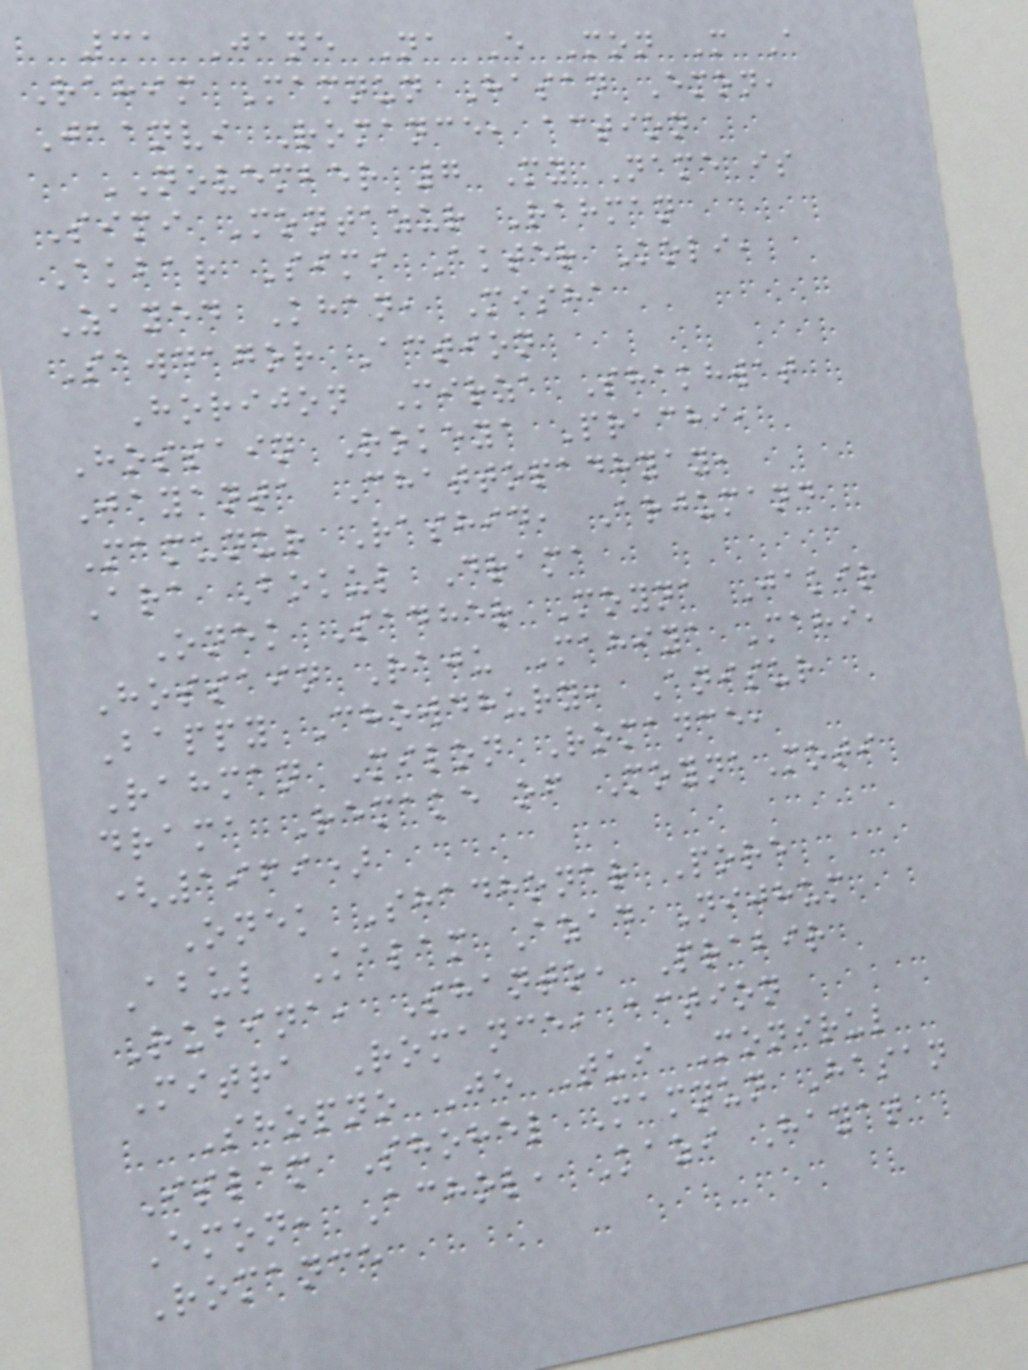31 Jane Na E Mon M A
Rahim Mamnun Hasan Emon,
Jaanvi Romance, action
NOVEMBER 7 My Name is
Simi Montazur Rahman
Akbar Simi Akter Koli,
Zayed Khan, Misha
Sawdagor Action
Horijon Mirza Shakhwat
Hossain Rokeya Prachi,
Jayanta Chattopadhyay,
Mamunur Rashid, Arjumand
Ara Bokul Drama
Onek Sadher Moyna Jakir
Hossain Raju Mahiya Mahi,
Bappy Chowdhury, Anisur
Rahman Milon Romance,
drama Remake of MoynaMoti
(1969)
Onek Shadhonar Pore
Abul Kalam Azad Nijhum
Rubina, Shanto, Prabir
Mitra Romance, action
Shopno Je Tui Monirul
Islam Shohel Mamnun Hasan
Emon, Achol, Kazi Hayat
Romance
